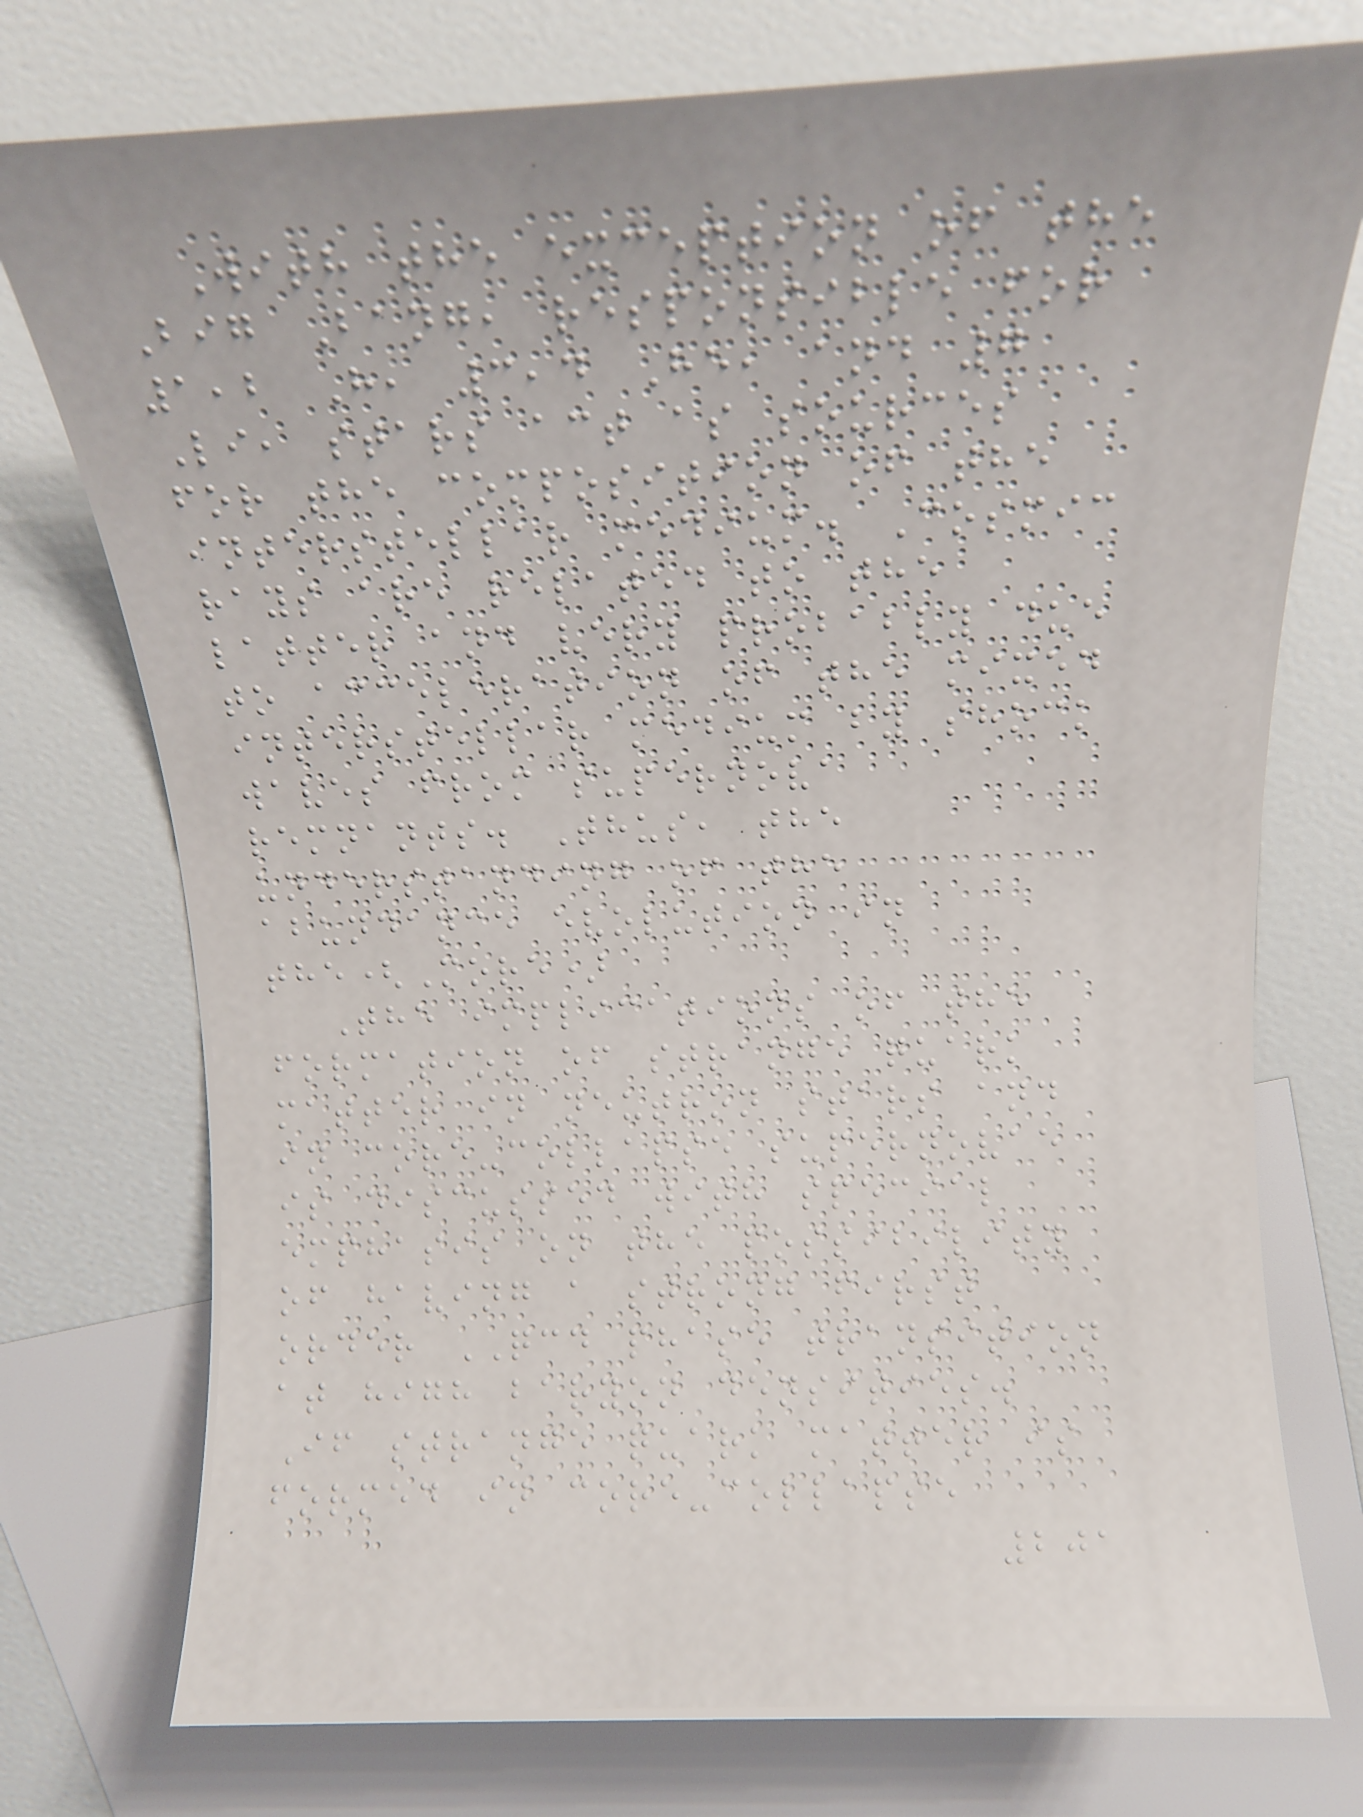With the exception of the
Big Bang, responsible for
1,2 H, 3,4 He, and 7
Li, stars act as sources
for the composition of the
interstellar medium. Cosmic
rays are related to the
latter and very probably due
to acceleration of the mixed
interstellar medium by shock
waves from supernova
remnants. Thus, the
understanding of the
abundance evolution in
the(More)
The implications of the
formation of strange quark
matter in neutron stars and
in core-collapse supernovae
is discussed with special
emphasis on the possibility
of having a strong first
order QCD phase transition
at high baryon densities.
If strange quark matter is
formed in core-collapse
201
